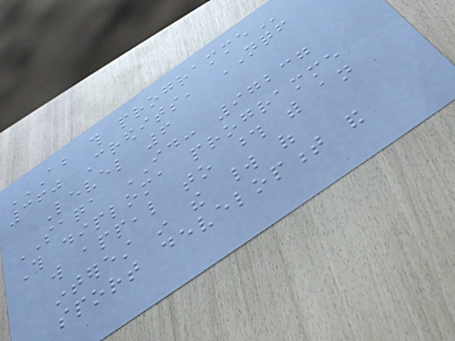ABOUT THIS PROGRAMME
360 Credits, NQF
Level 6
SAQA ID: 97237
This diploma programme
will appeal to those with an
interest in the world of
sport development and
